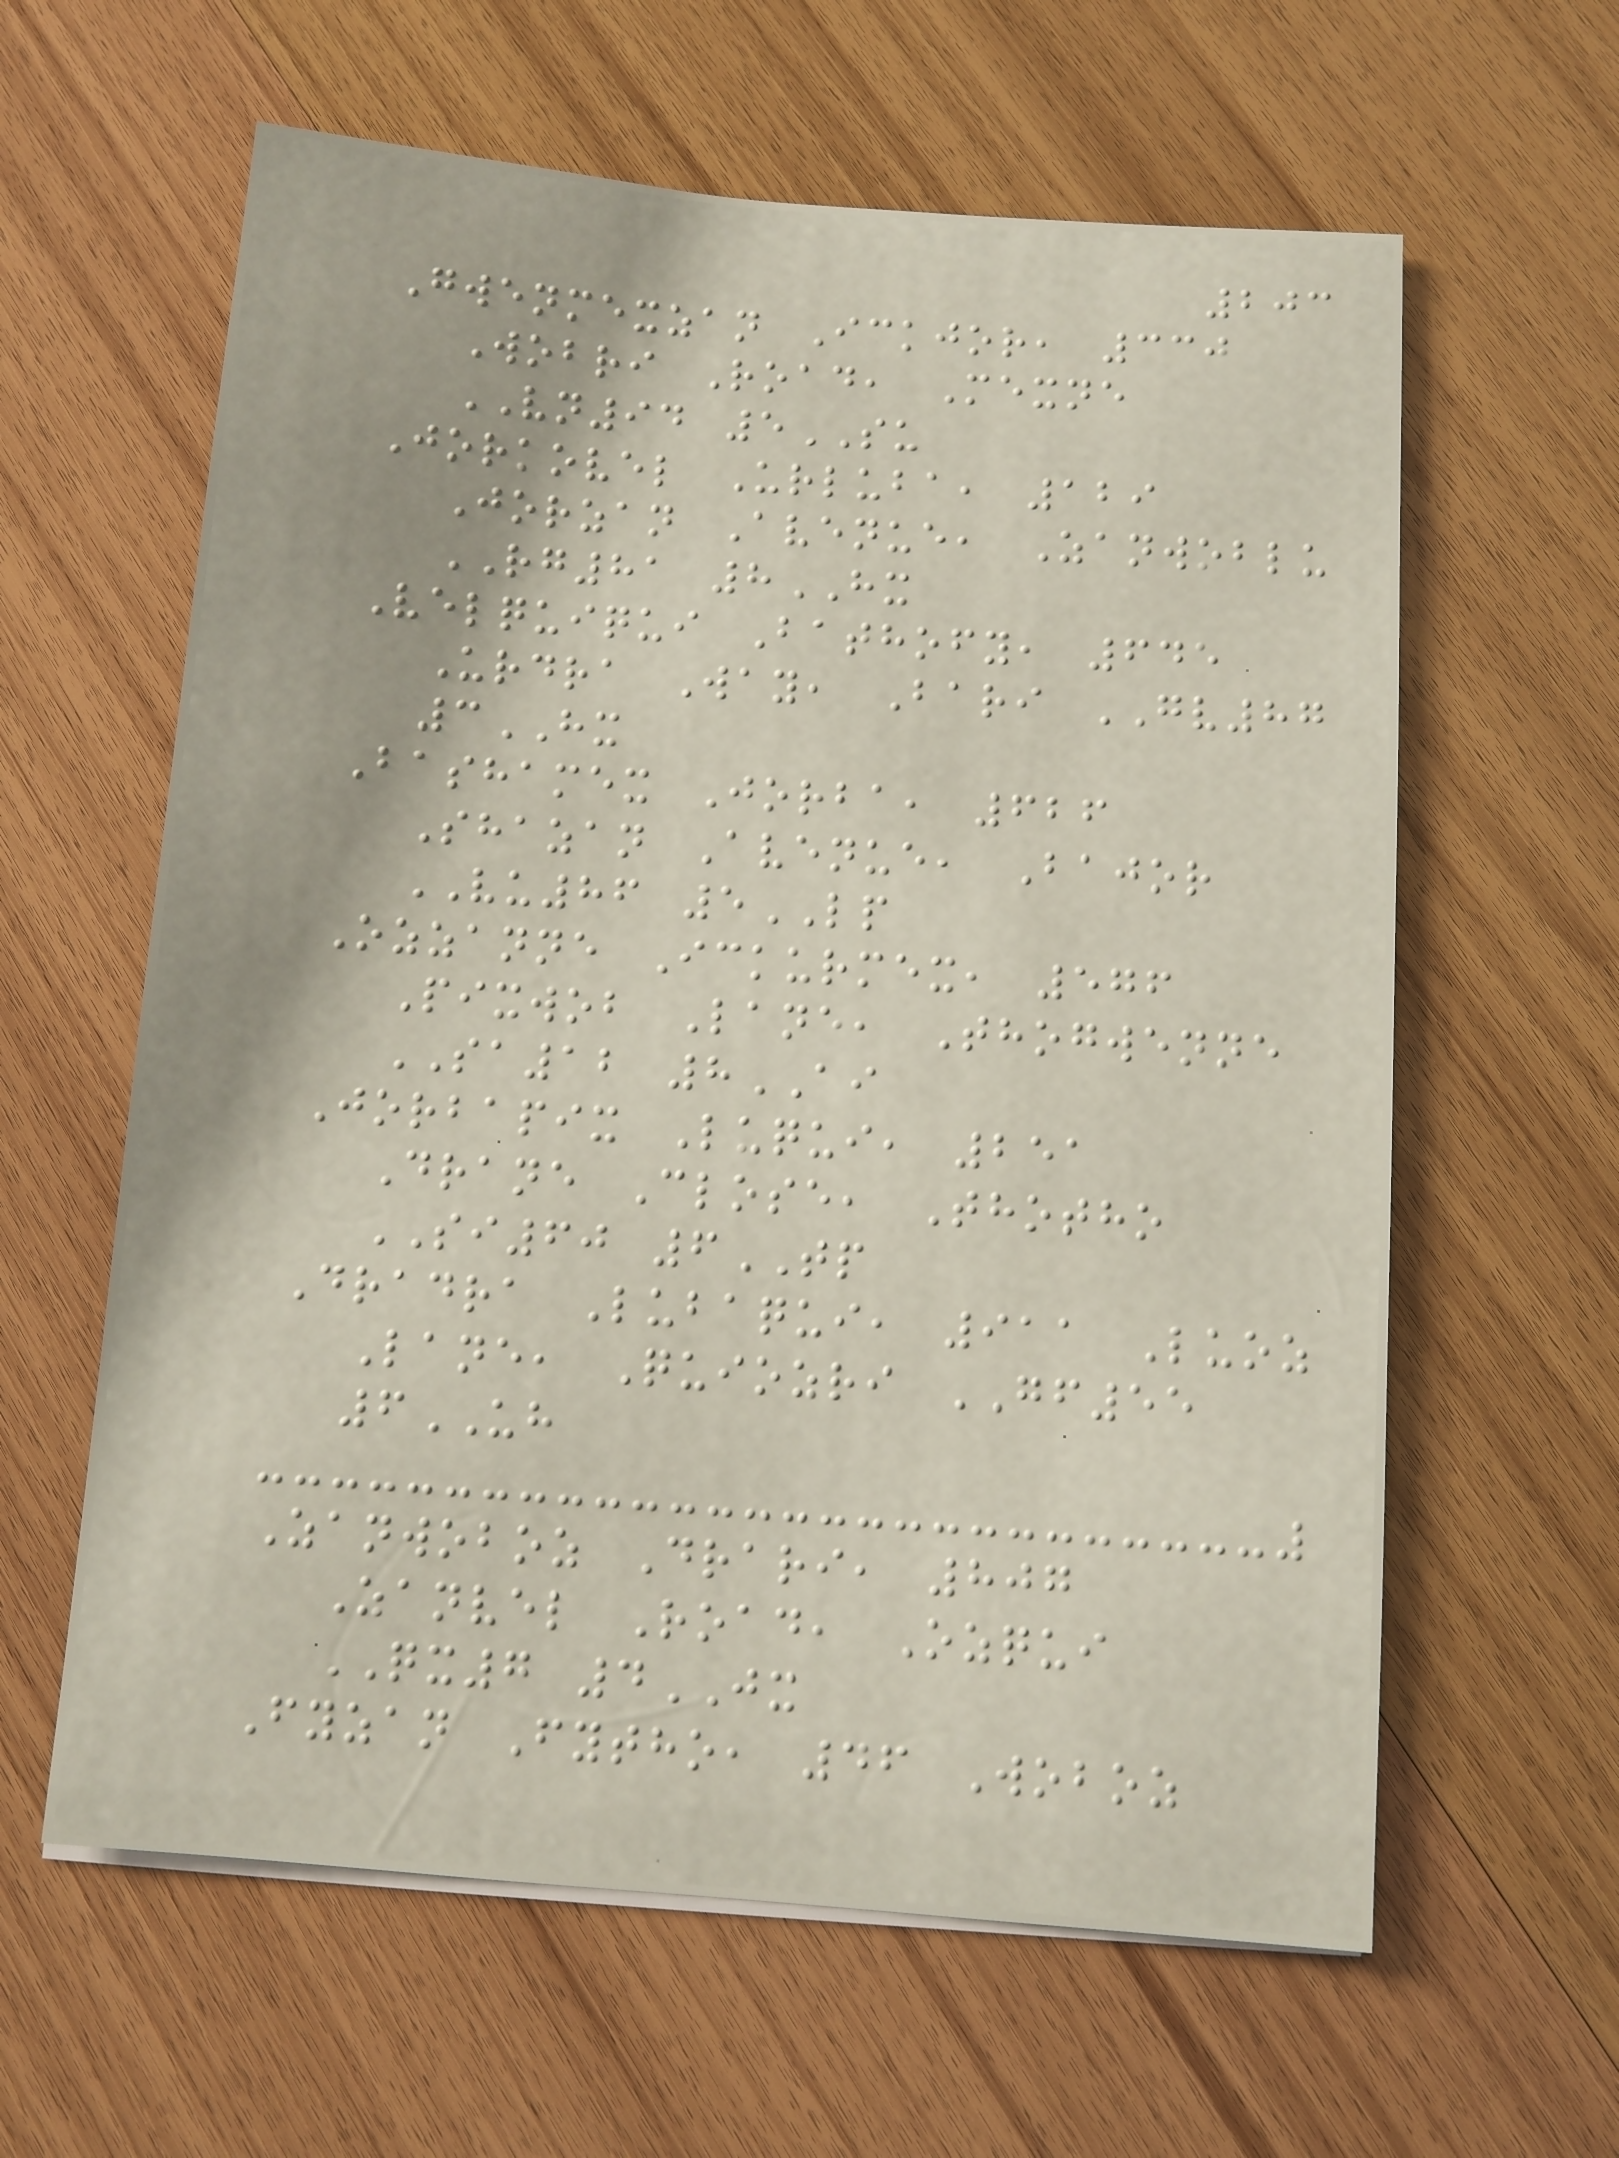203
Gwenmexzan Ickjor, 330
Wobri Road, Mexne
VN94 5SU
Jorkovel Urluba, 129
Jorzan Avenue, Zanwoblu
RG81 8HX
Velquiqui Bathofy, 645
Urdra Way, Bari GV87
3HX
Bashamex Jorba, 626
Shazan Avenue, Bajor
VU86 5LP
Ozzanne Ickurmex, 576
Pixwob Lane, Thogwenne
SA12 8AI
Jorbapix Luqui, 251
Drane Close, Thotho
SI60 6TP
Dradra Lubaqui, 911 Luoz
Lane, Quiozri GF55
6UH
Zanwoboz Drari, 807
Zanvel Road, Ozqui
QX7 4JX
Fyzan Fytho, 46 Woboz
